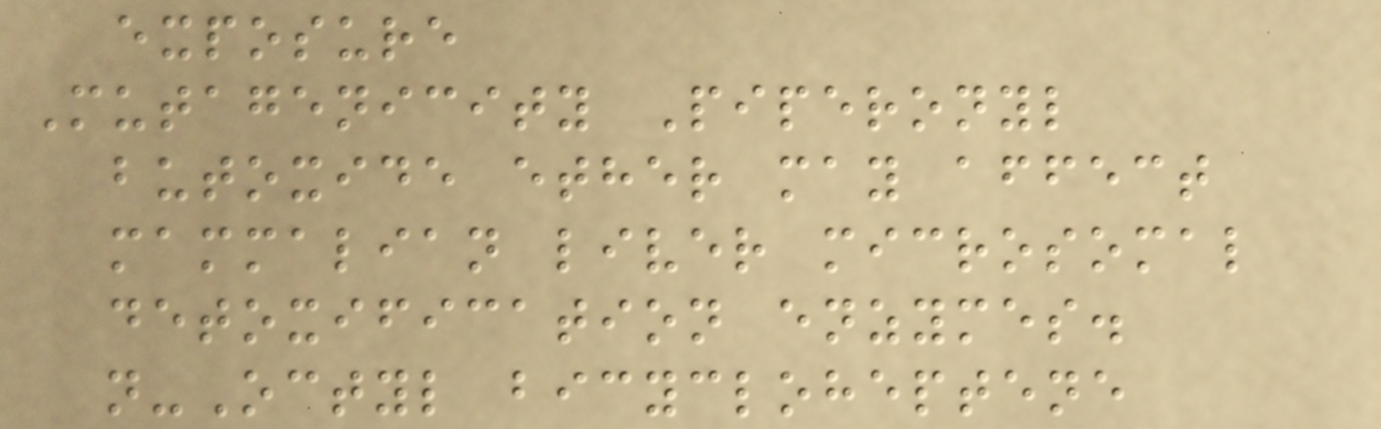exposure
Mutagenicity Piperonyl
butoxide ether may affect
mammalian liver microsomal
detoxification enzymes.
n-Octyl bicycloheptene
